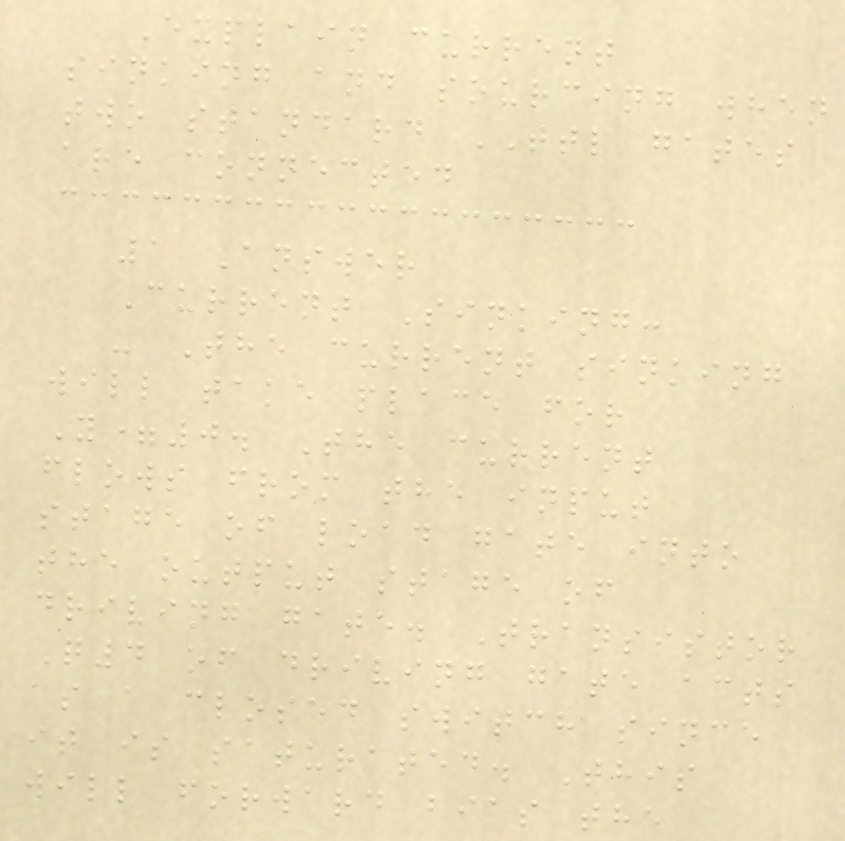Explain current
sinking and sourcing when
two standard TTL gates
are connected
1 Answer
Current Sinking:
- The current sinking
will take place for
Y=0. The current
flows from the input
stage of load gate into
the output stage of
driving gate. Transistor
Q4 of driving gate acts
as a closed switch since
it is saturated. This
will forward bias the
